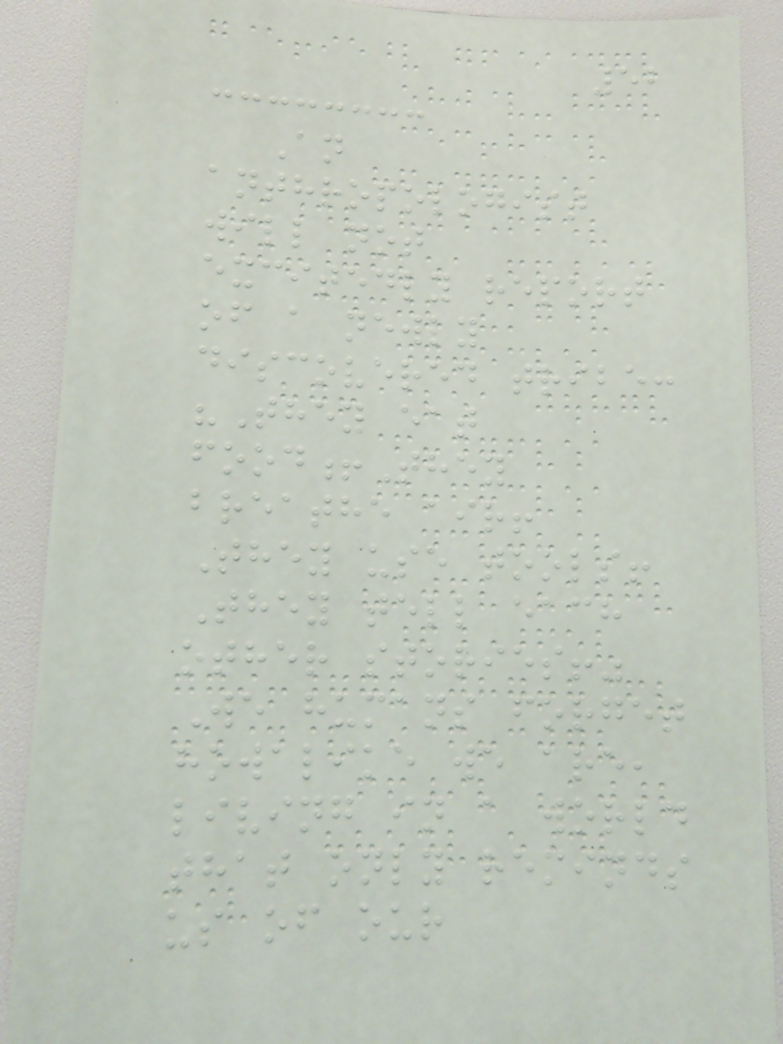52
An
anthropologist
will not
excitedly report
of a newly
discovered tribe:
"They eat
food!They
breathe air!
They use tools!
They tell each
other stories!"
We humans forget
howalike we are,
living in a world
that only reminds
us of our
